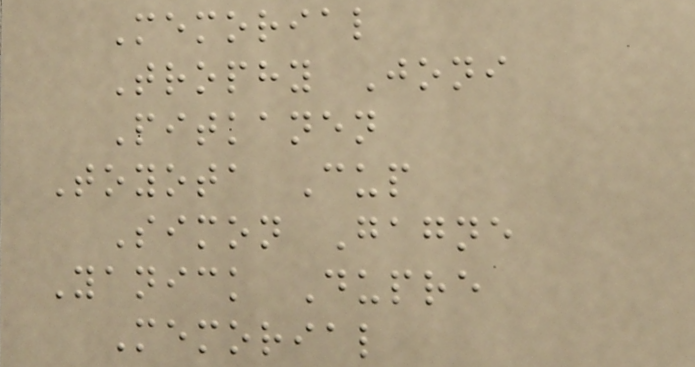Memorial
Trophy Joni
Pitkanen
Toyota Cup
Simon Gagne
Yanick Dupre
Memorial
